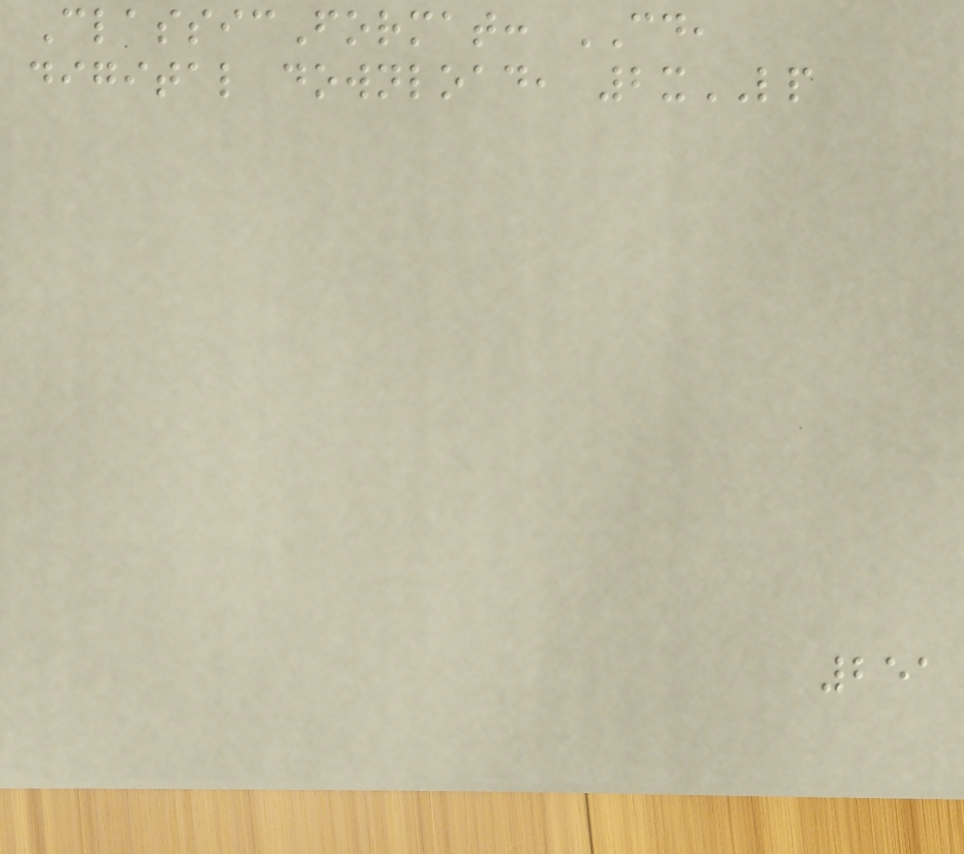ClassicFormat: CD,
digital download, 2xLP
251
